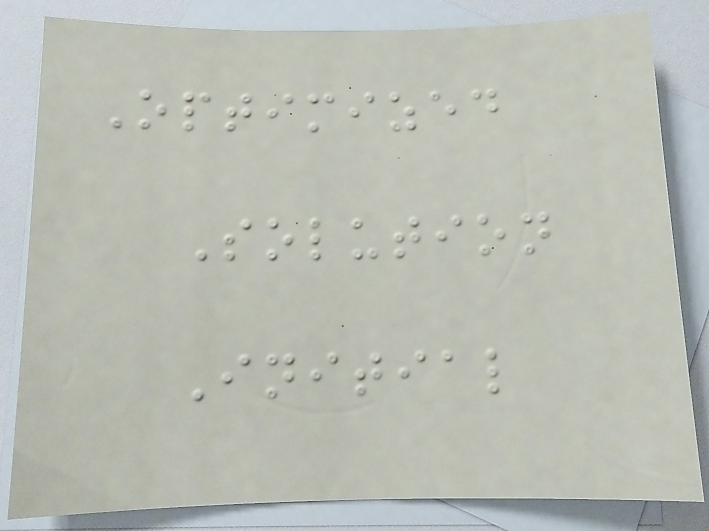Optimized
Solution
Initial
